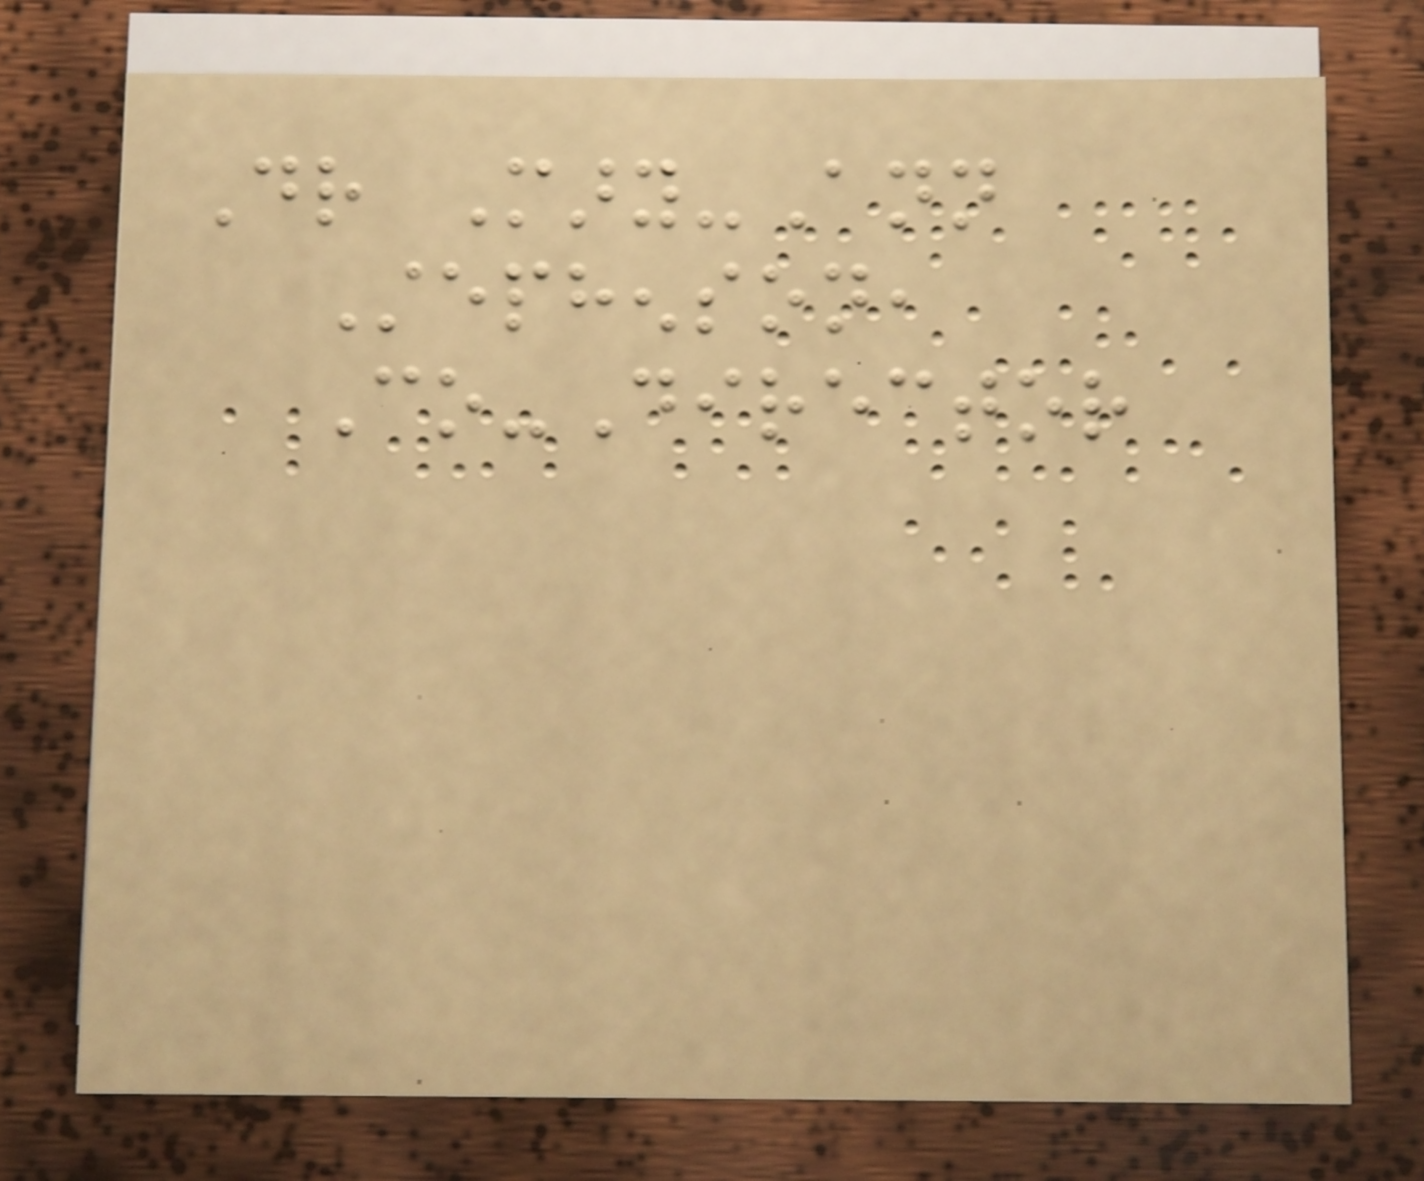Dr Mary-Ann
Stephenson,
Co-Director
